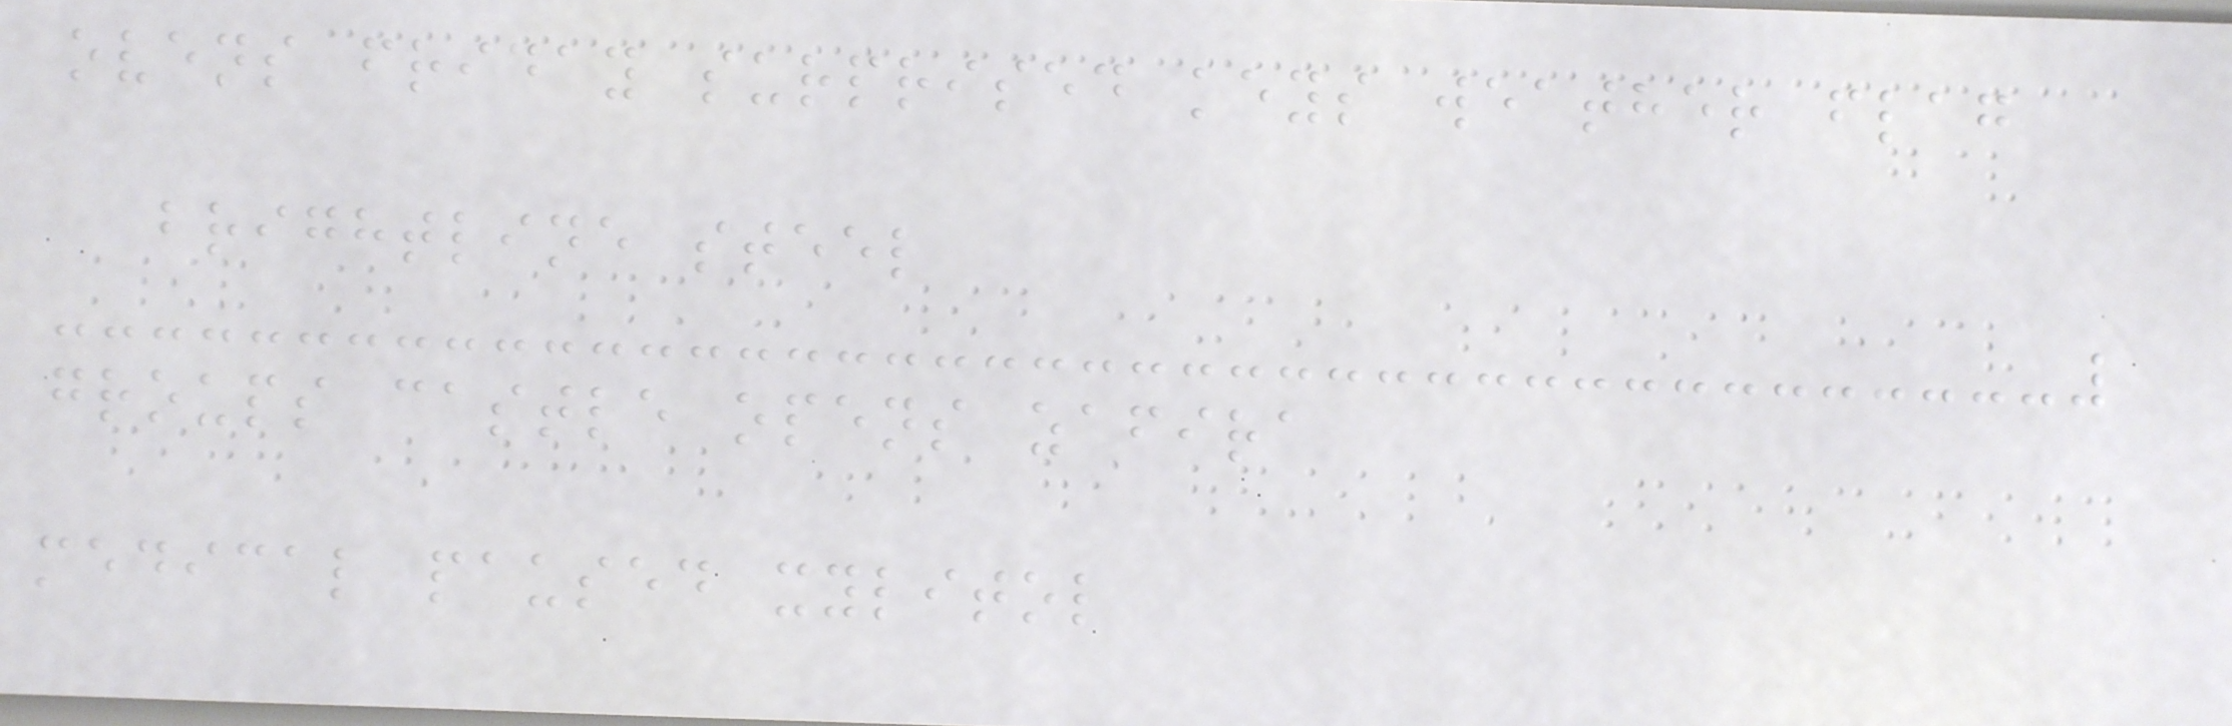ovens friday surprised keys weather flag
brightline steel
groups castle opens zafira
medical paused xylitol
